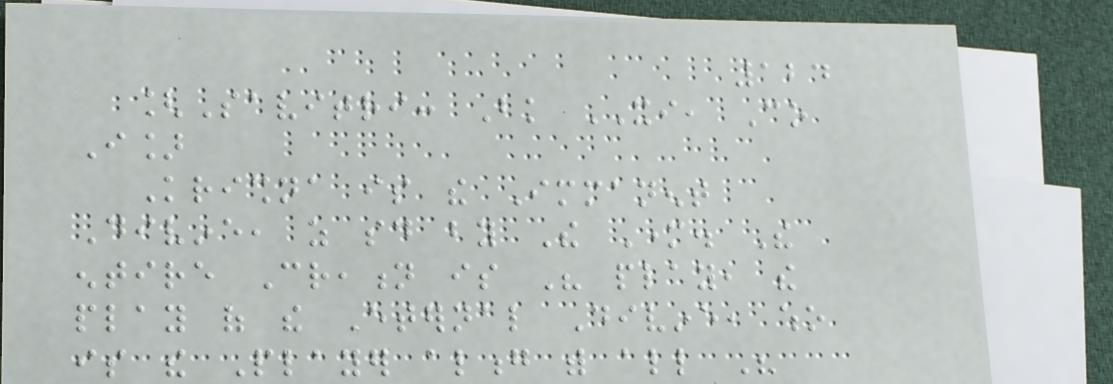124
[Savitri: Bk XI, Co
I]
Krishna is the Immanent
Divine, as said by The Mother. The
entire Creation is His play, the
play of the Eternal Divine, who
is the Player along with all His
